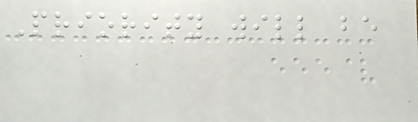Priority will be
